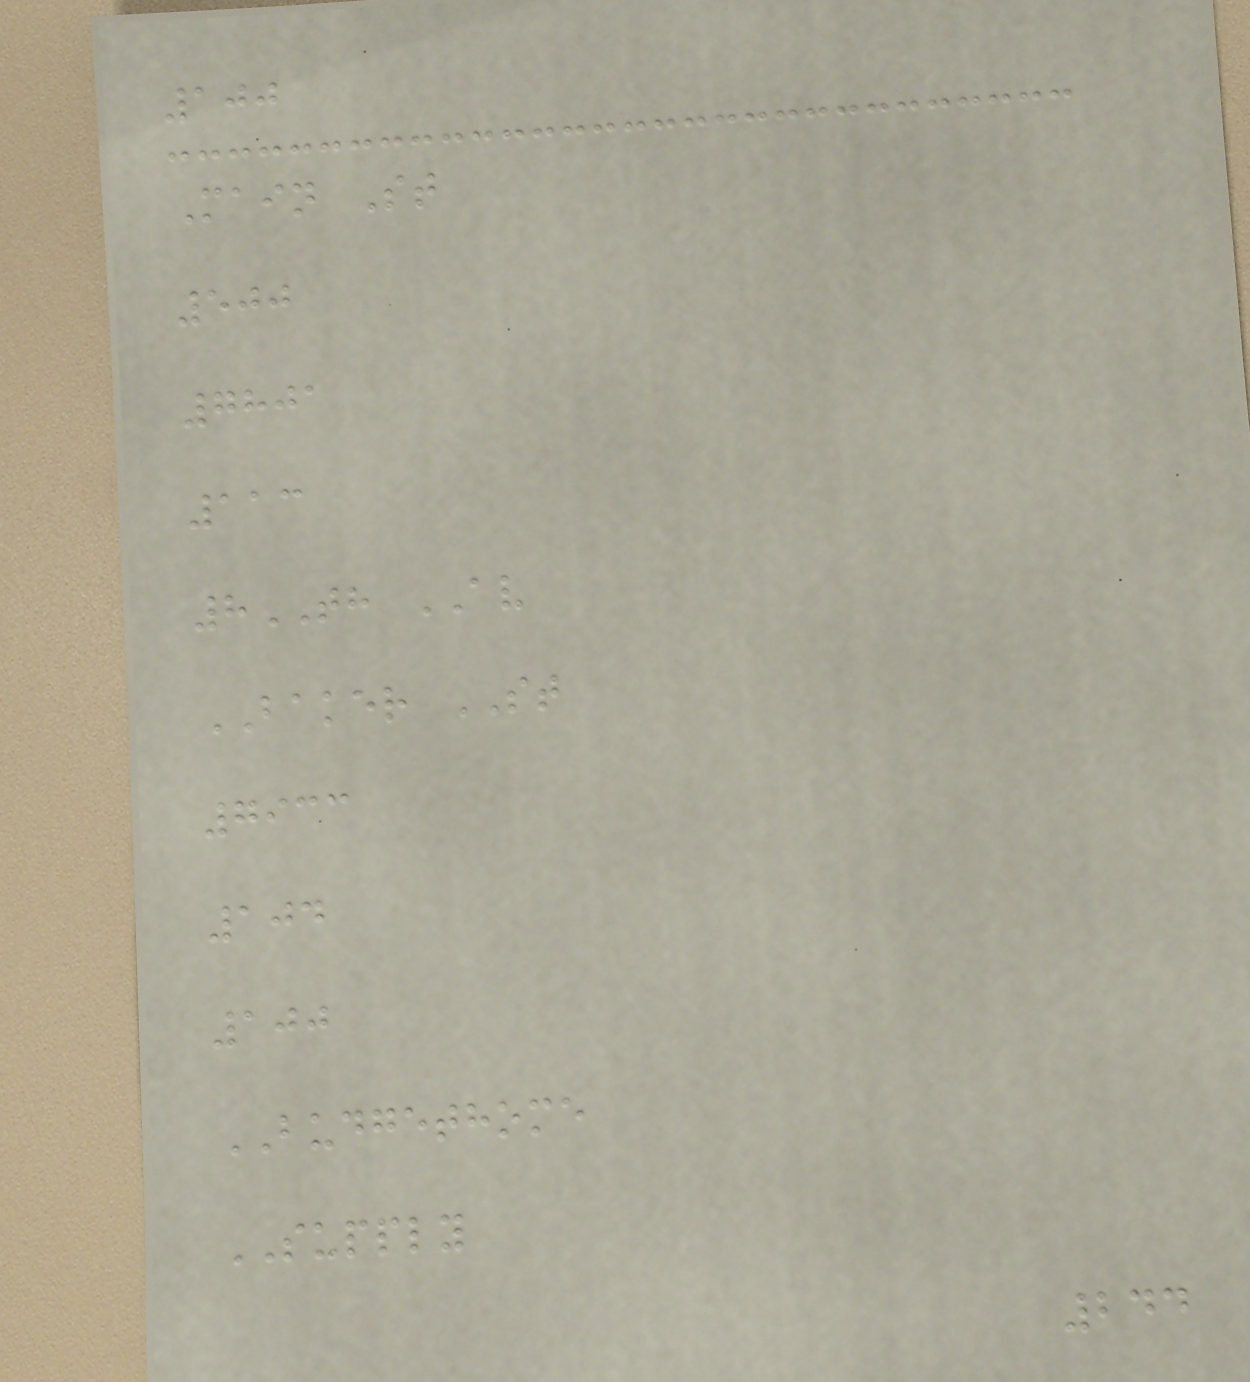100
Main St
500
7801
113
8TH AV
BAKER ST
7933
104
100
BUDGETHOME
SUPPLY
244
